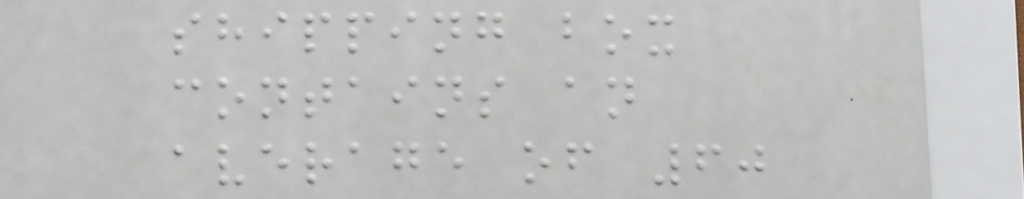shipping box
contains an
average of 60
